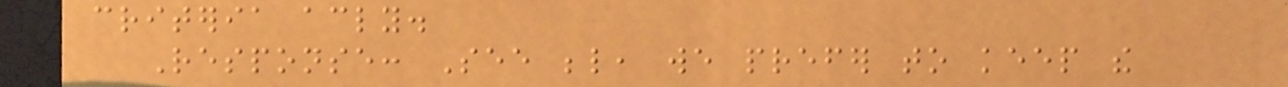criteria accordingly.
Response: See below, we prefer to keep the
